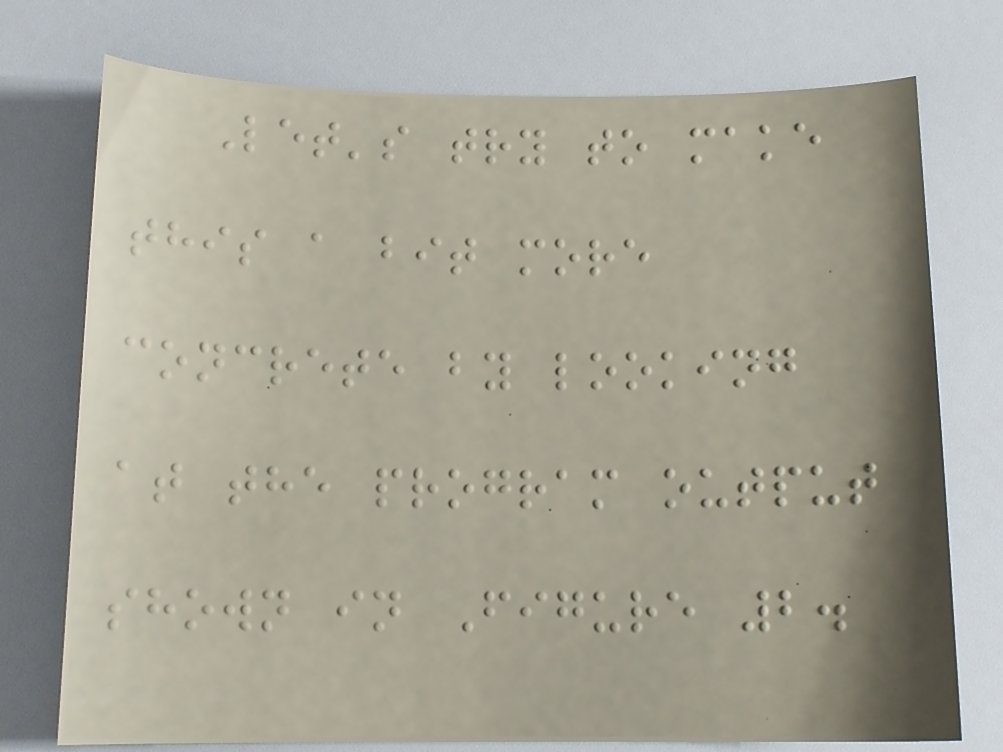Let's try to make
this a bit more
concrete by looking
at the program output
shown in Figure 2.
